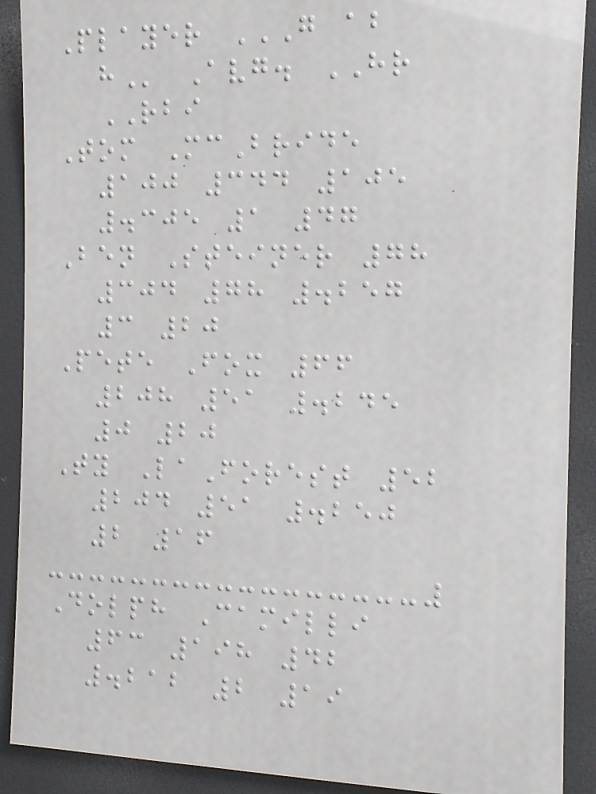Player G AB
H Avg. HR
RBI
Tom McBride
100 344 105
.305 1 47
Ben Steiner 78
304 78 .257
3 20
Pete Fox 66
208 51 .245
0 20
Ty LaForest 52
204 51 .250
2 16
Dolph Camilli
63 198 42
.212 2 19
